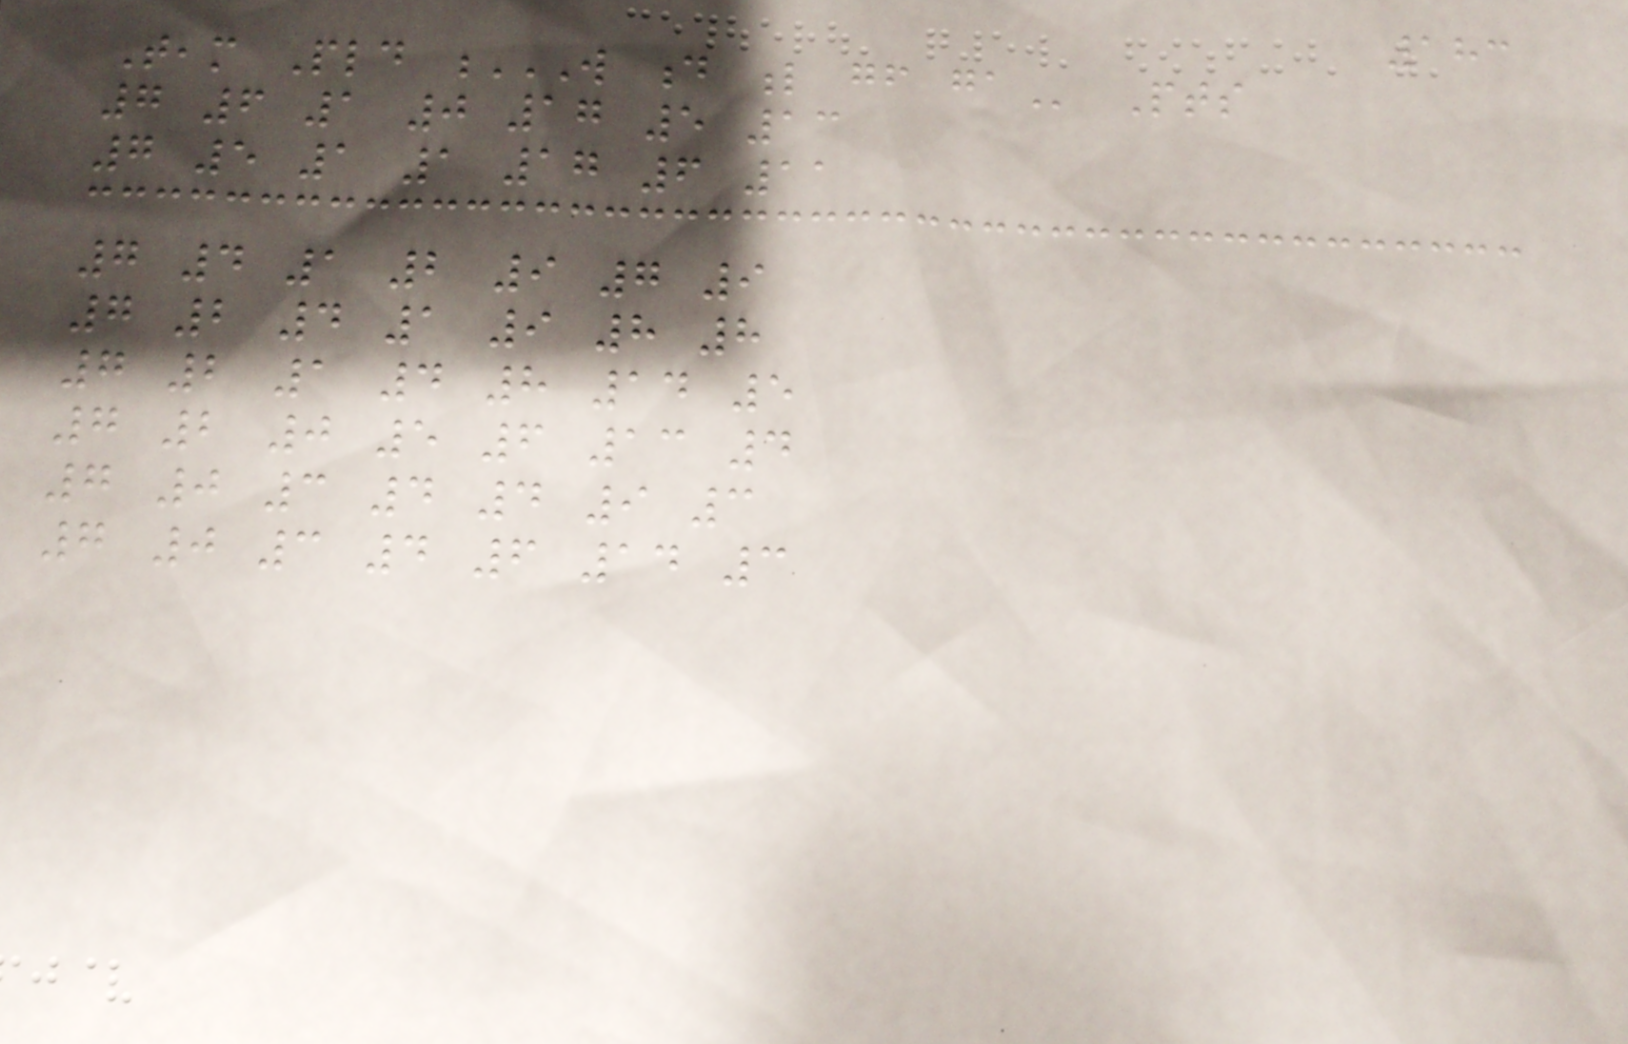183
Team Pld W D L GF GA Pts
7 6 1 0 17 5 13
7 5 1 1 17 6 11
7 4 1 2 9 7 9
7 2 4 1 9 8 8
7 2 1 4 8 14 5
7 2 0 5 6 13 4
7 0 3 4 4 9 3
7 0 3 4 6 14 3
